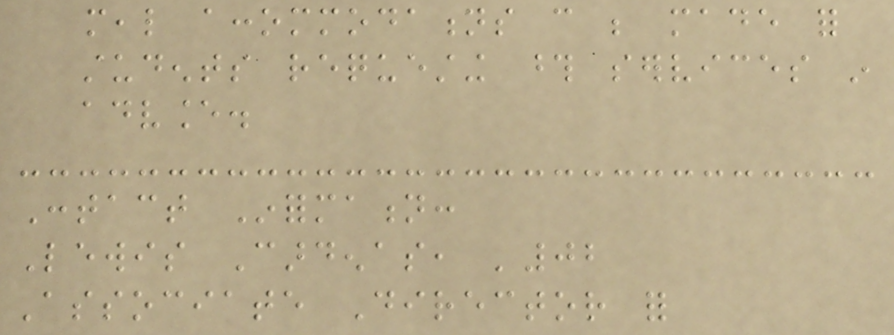meal accommodations can be made for
students requesting those services in
advance.
Contact Information:
Lewis Cardenas, '02
Associate Director for
